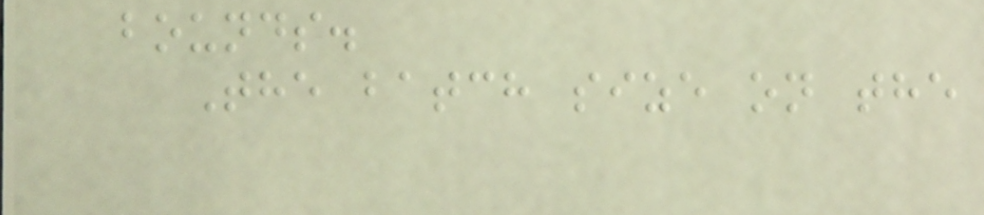bounds.
The batch size on the
